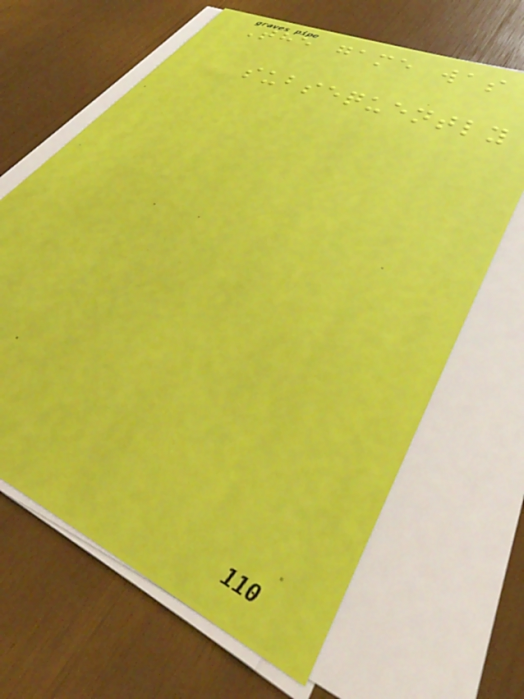The game was
subsequently
